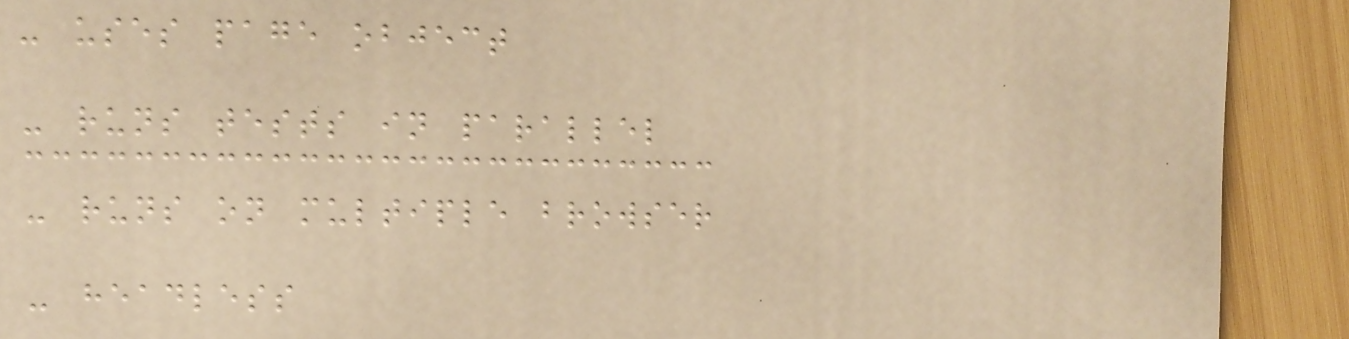- uses page object
- runs tests in parallel
- runs on multiple browser
- headless
